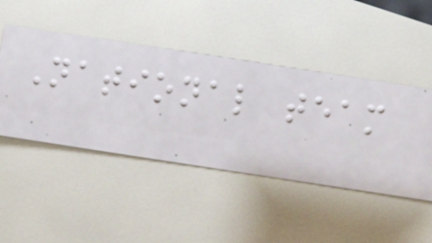National team
